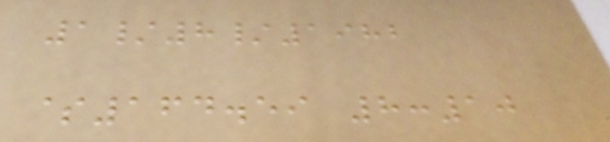1/8/1982
$164.59 8:10
